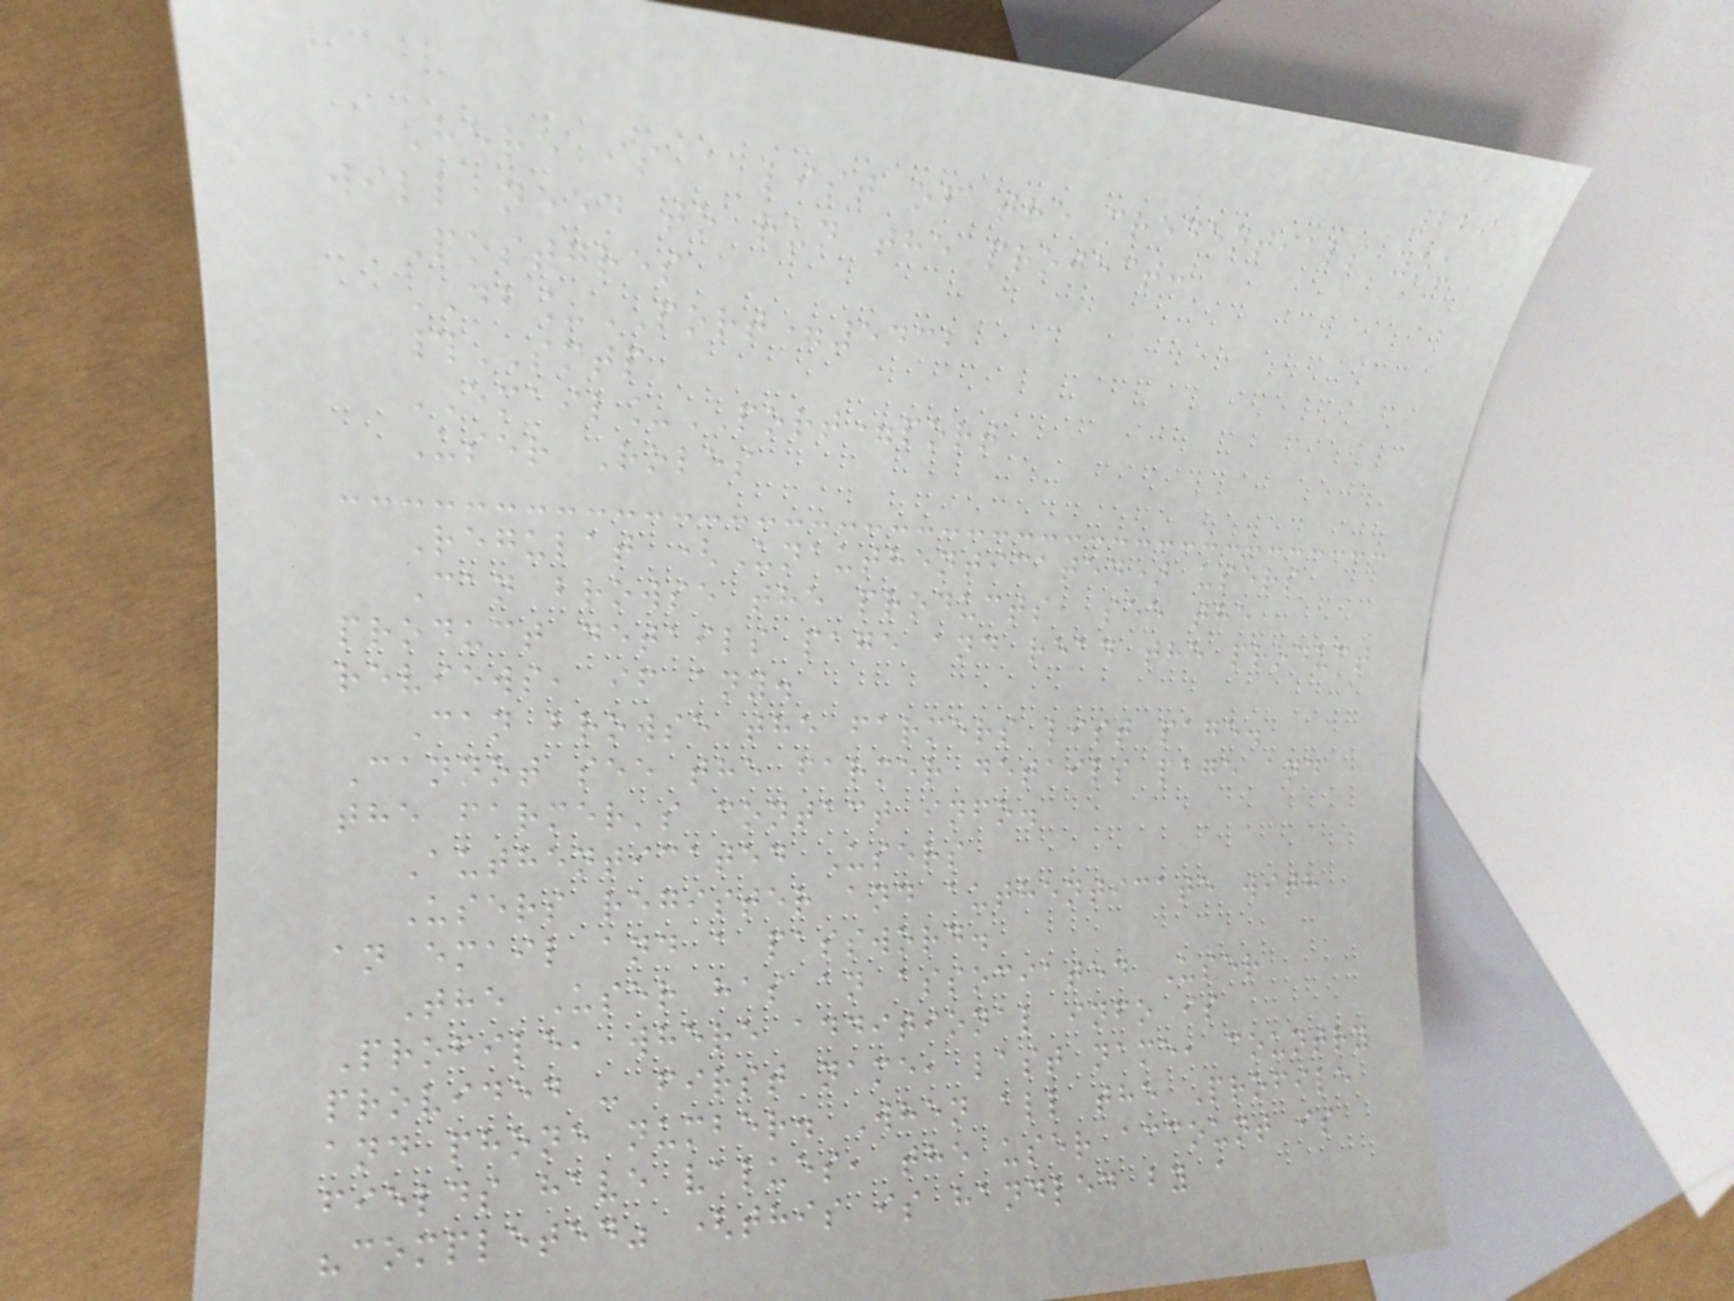229
Here is a list of the credentials you
will need to run the project:
Postgres
DB_PORT=5432
#SMTP
EMAIL_PORT=port
User Roles
Regulat (Unauthenticated) users
Can browse the products, see the
product details page and read the product
reviews, if any.
Can browse the farmers list page.
Cannot see the farmer details page and
the farmer's contact info.
Authenticated Users
Users register and authenticate with
an email and a password.
The User has an associated User
Profile, where additional info is
provided - first name, last name, country
and phone number. When all the Profile
fields have values, the user account is
"completed" (this is handled by a
